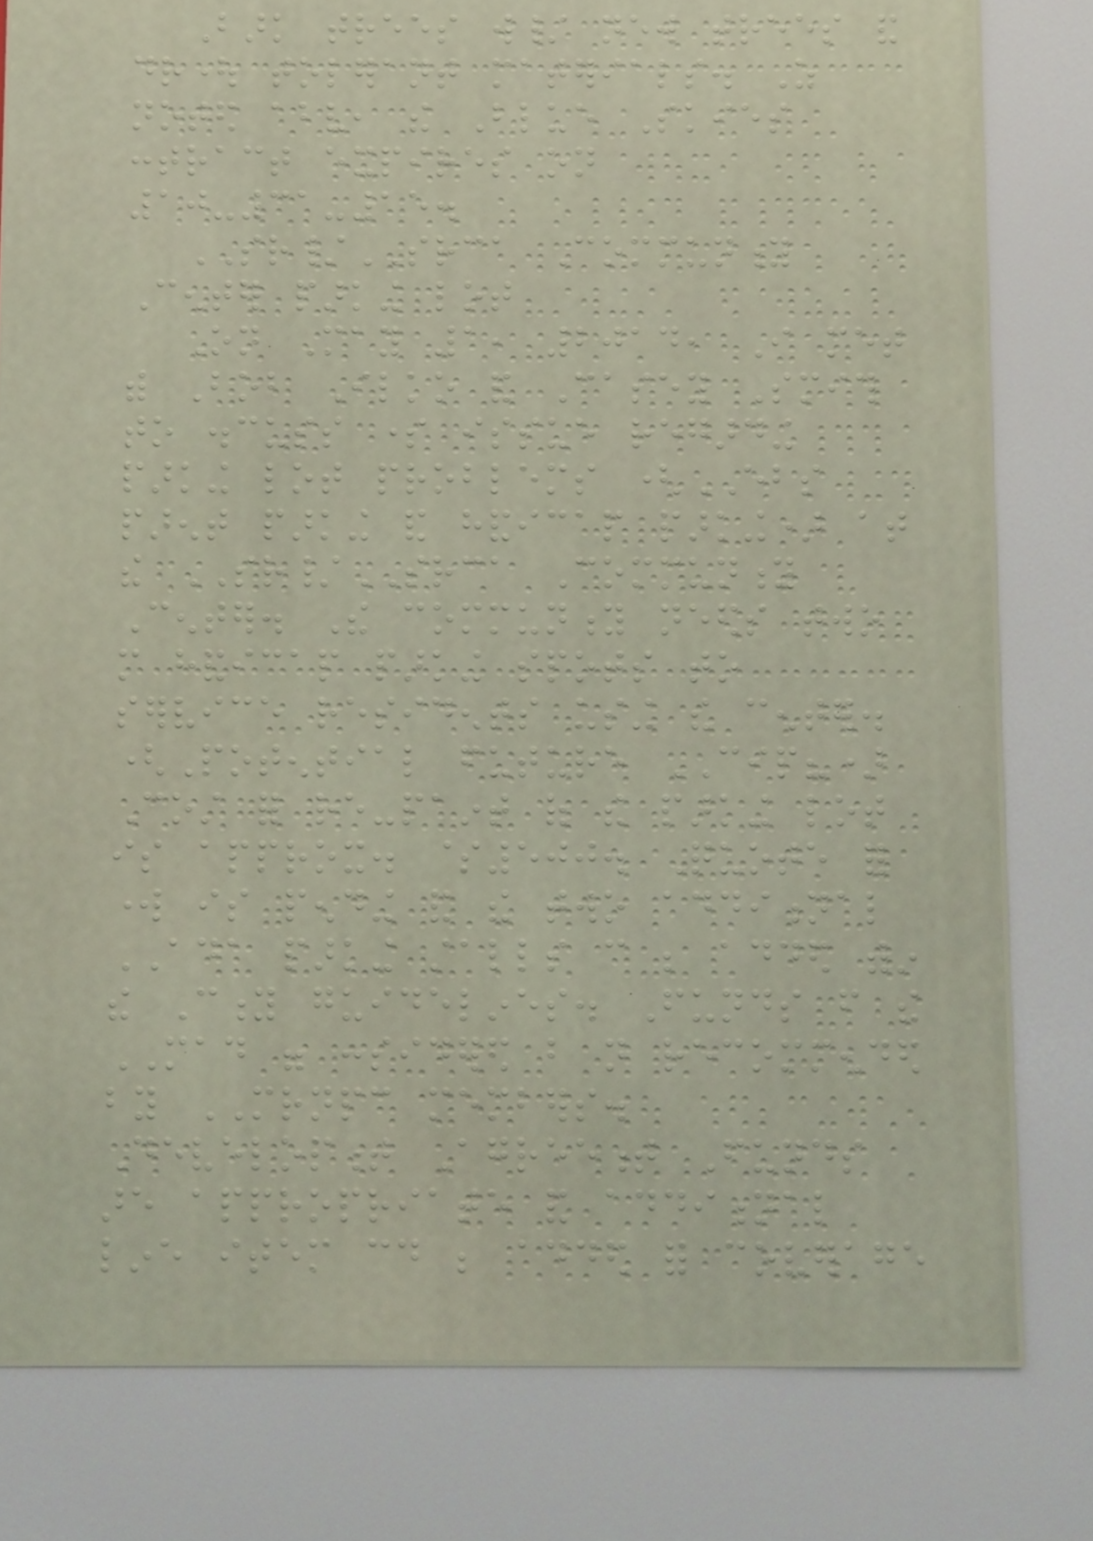Bark trees w/ new trees and
drought tolerant materials. As
noted above, the Blue Skies
contract expires on
10-31-15.
SR/SRCA Community
Center parking lot
On May 1, 2014, I met
with Bob Ilko and Casey Smith
to discuss some issue regarding
parking lot problems (EBS
parent parking and handicap parking) at
the SR/SRCA Community
Center. The community needs two
more handicap parking spots to
service residents using the center.
(Potential future CIP?)
Cost for re-paint of the parking lot
is approx. $500. Quote for
work is pending and the two additional
ADA parking stalls can be added within
the City guidelines. Funds from the
MAD were considered but not recommended
by MRNPC members.
Development Agreement Funds
are appropriate and additional
line item could be added for coverage
